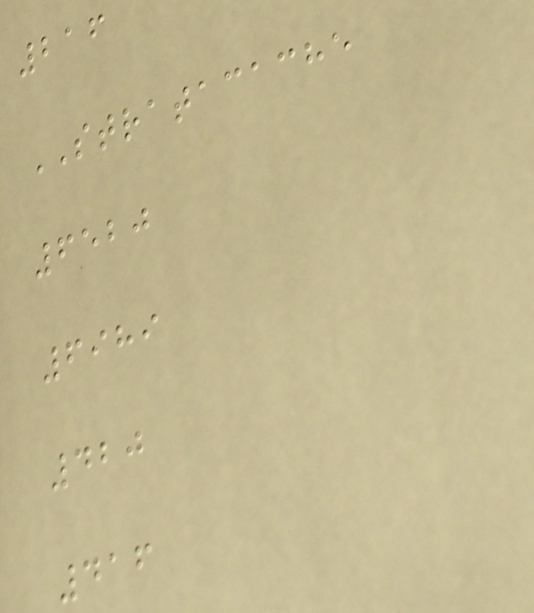216
STRATACACHE
6520
6989
420
416
